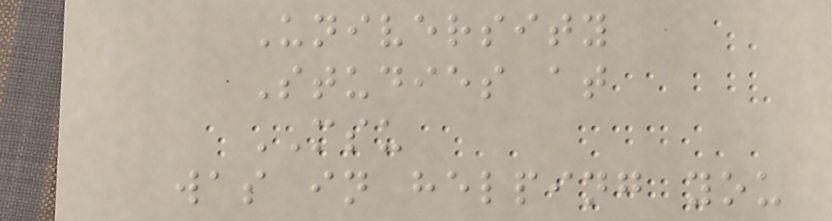University
Studies at
MSU
was in helping you
